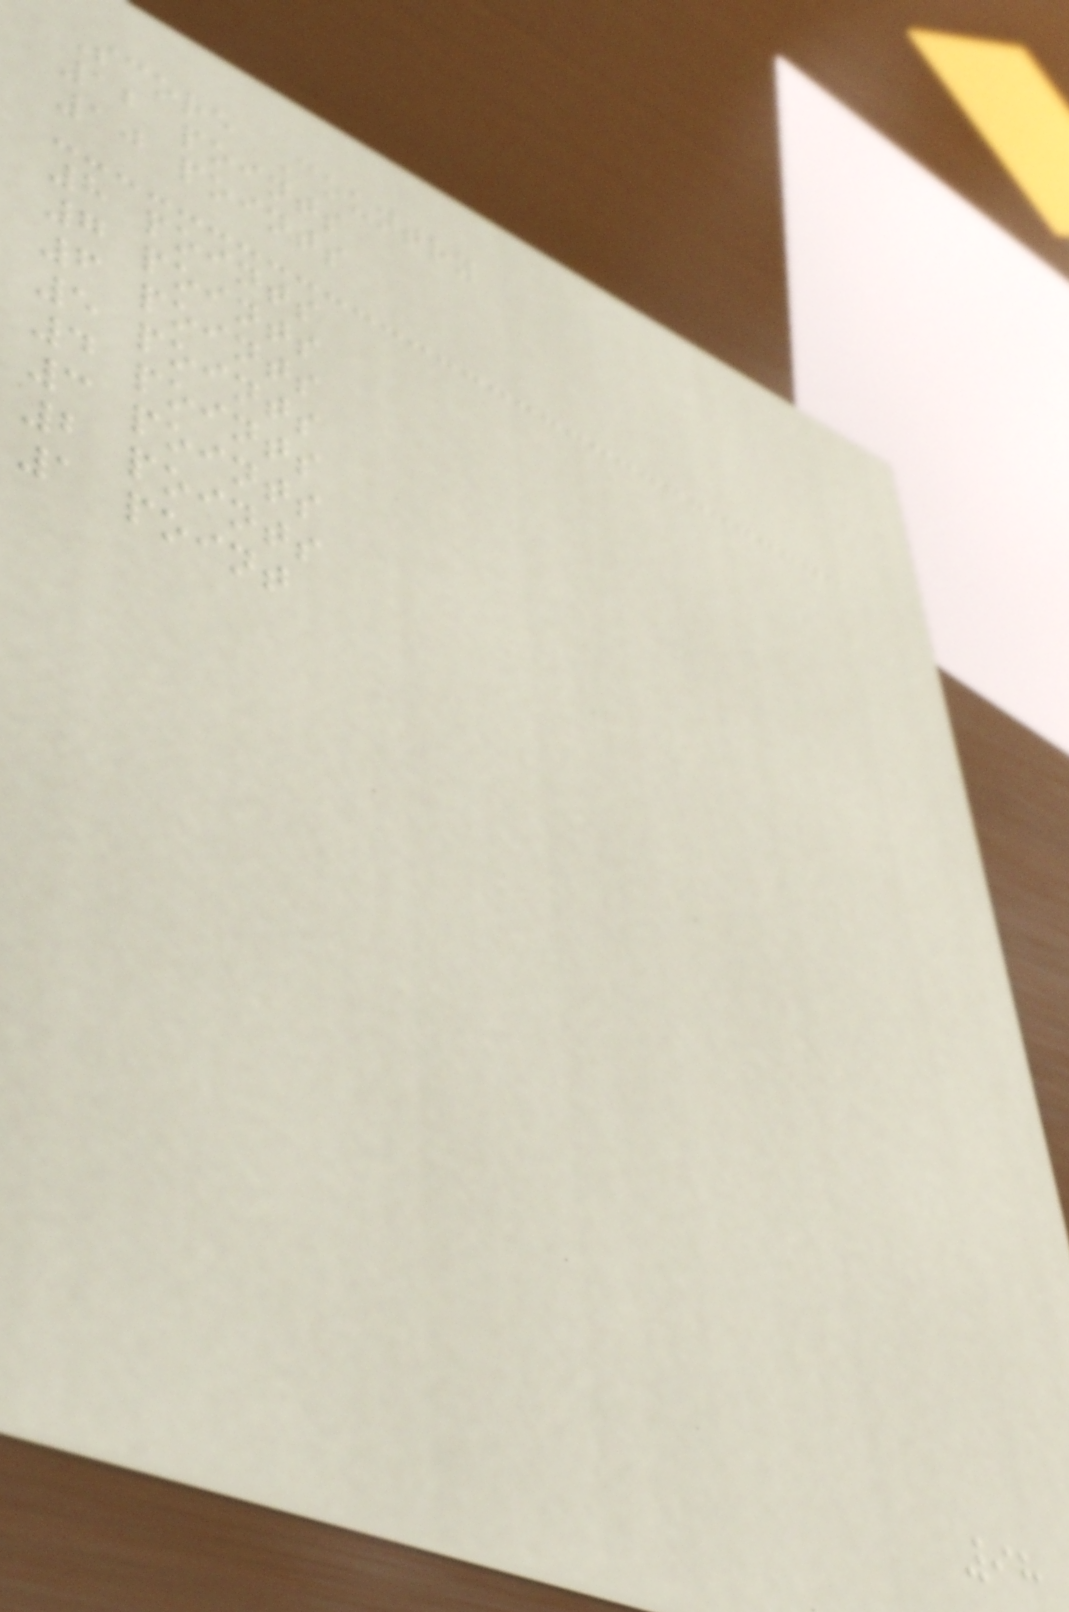Score Country
12 points
10 points
8 points
7 points
6 points
5 points
4 points
3 points
2 points
1 point
98
